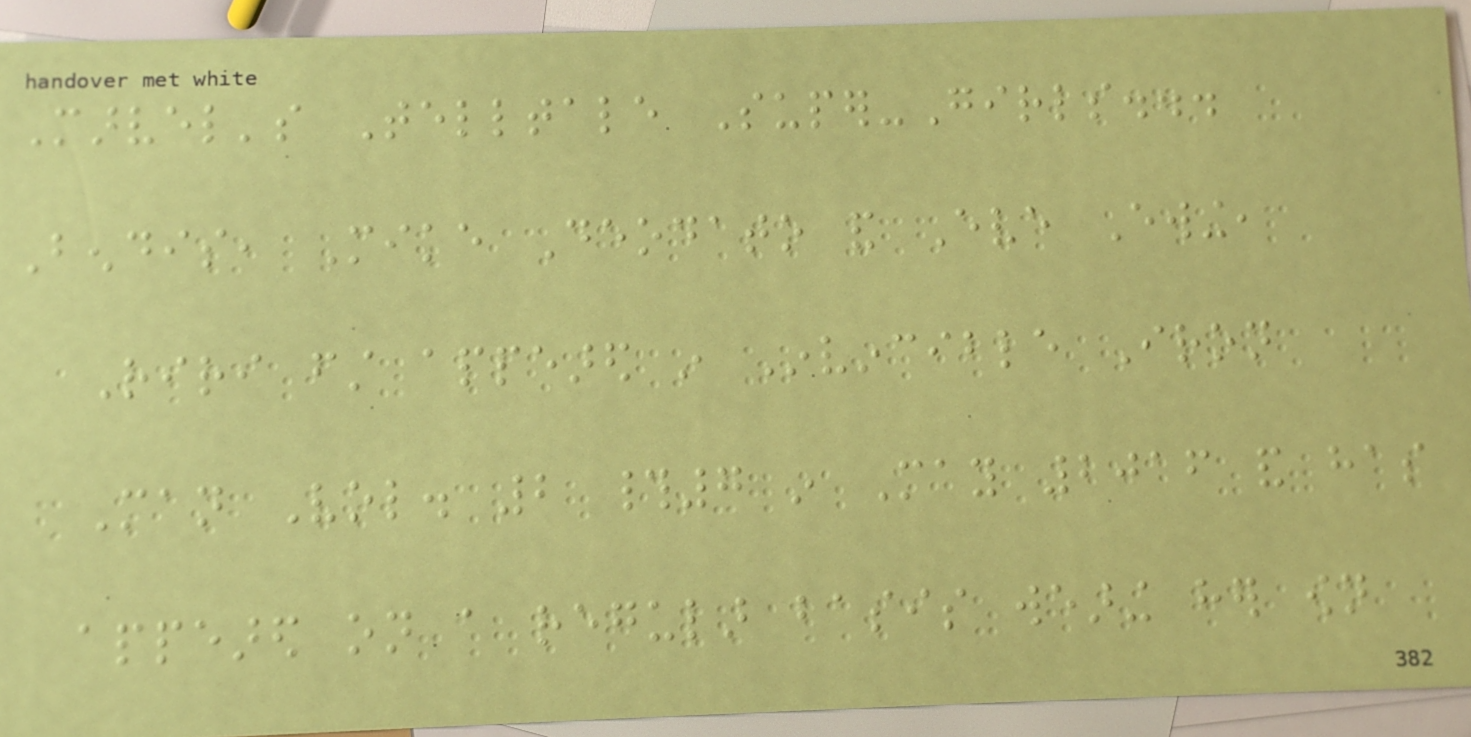Marvel's Telltale Super-Girls...
Bendis, Mike Deodato and Eve Ewing,
Riri first appeared in Invincible Iron
Man Vol. 2 #7 in May 2016 and has
appeared on a regular basis wearing her own
